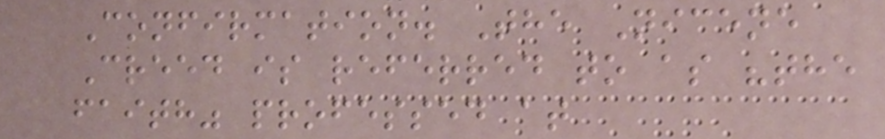Confirmation. The Nicene
Creed is referred to as "the
faith" professed at
